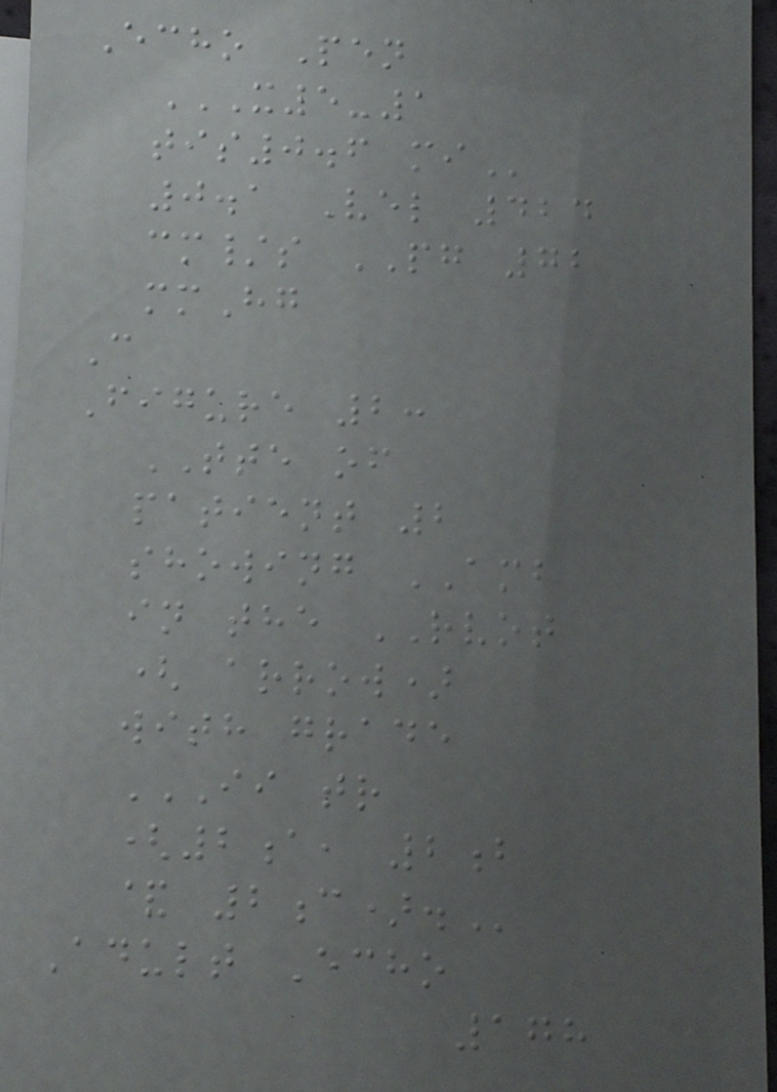Echo Pen
X5-1
TIS0.6 MI
0.1 Vel 424
cm/s PG 72
mmHg
C
Figure 2:
TTE of
patient 2
showing AMB
in the RVOT
( arrow)
with grade
II TR
(2A, 2B
& 2C).
Adult Echo
178
